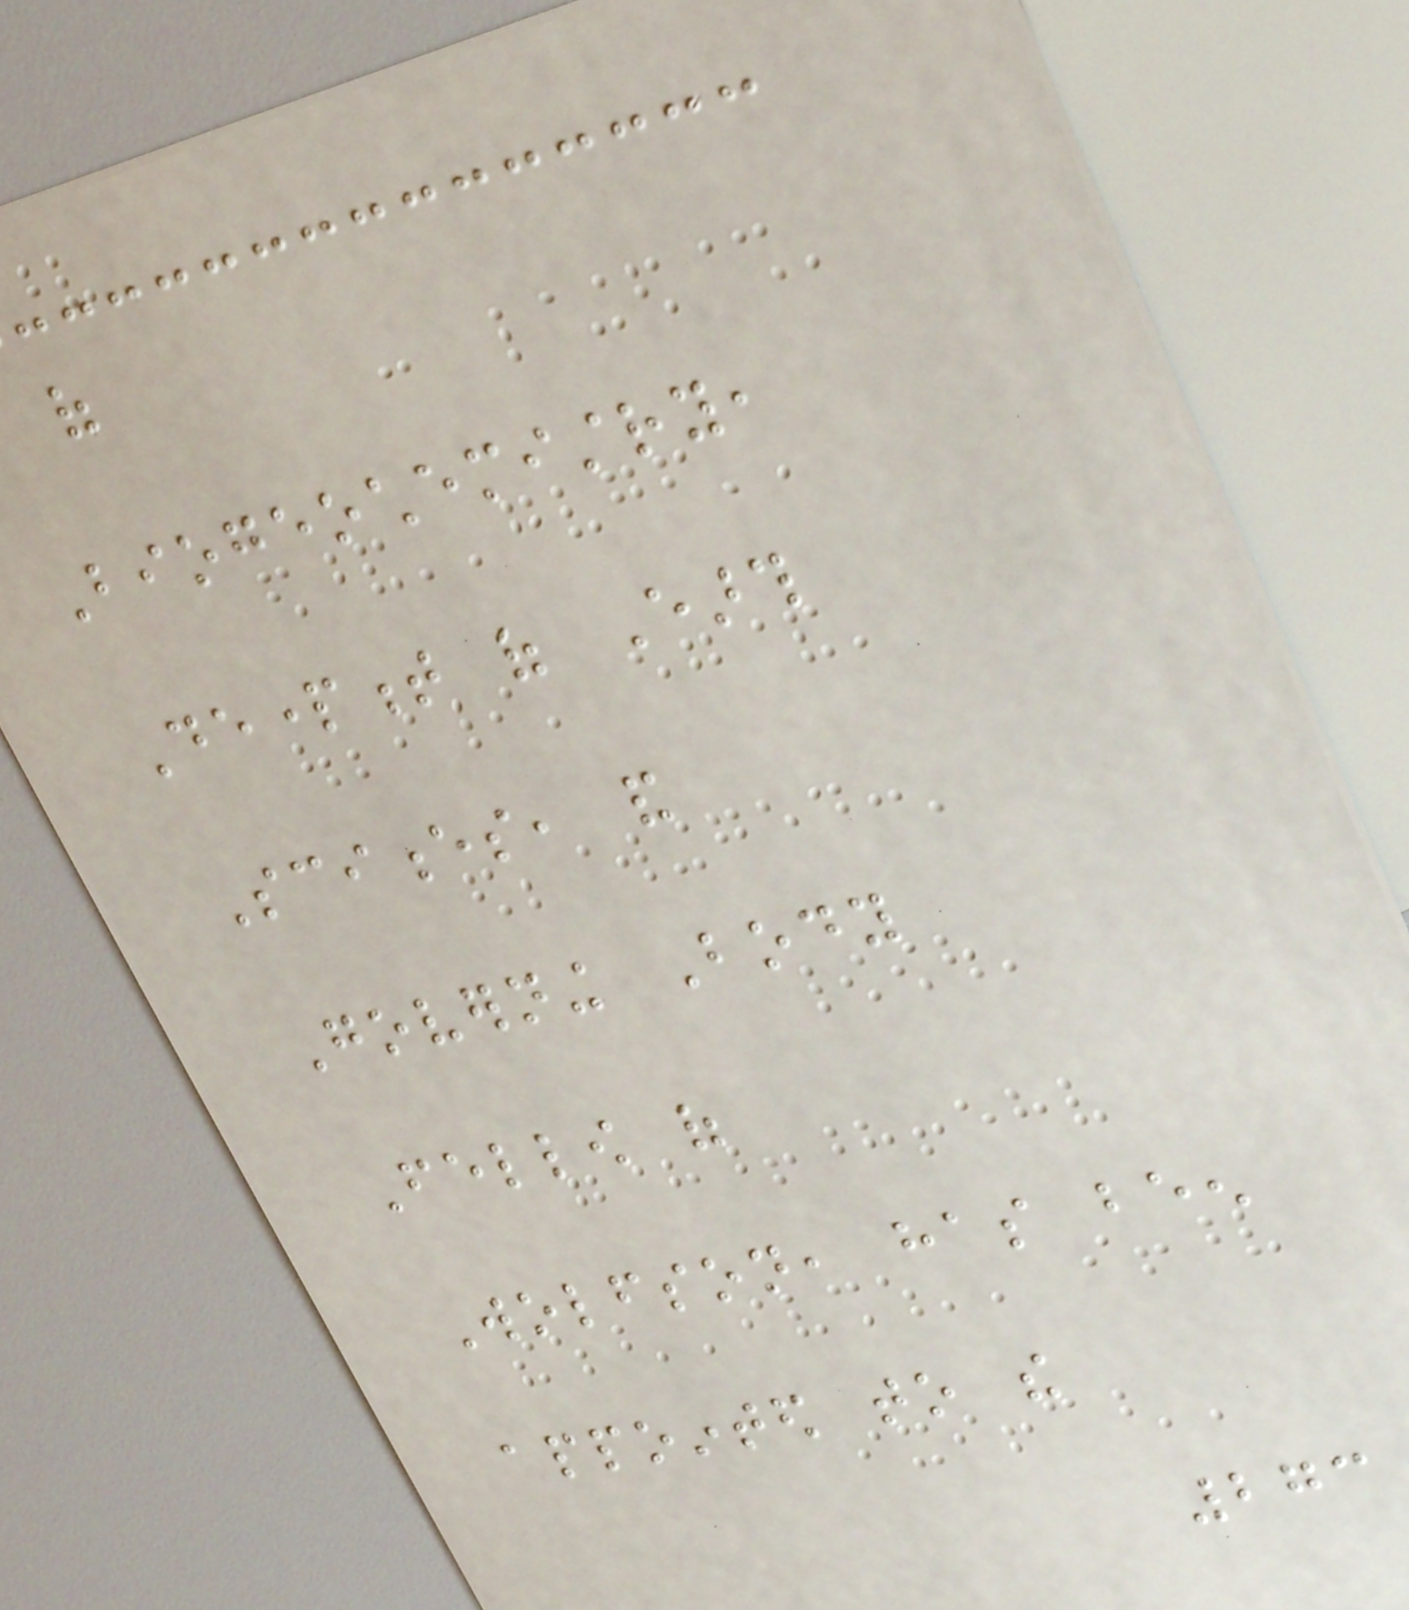of
Biogeochemistry,
Department of Earth
Sciences, and
Governing Body
Fellow of
Wolfson, has been
appointed to the
273
